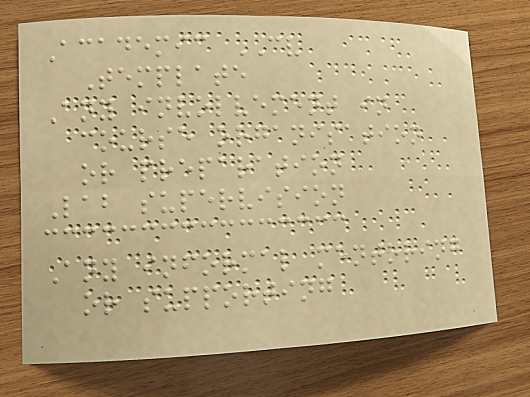Academic CV
Template
Any involvement in
course organisation
or preparation
Lab supervision
Any informal mentoring
or supporting
